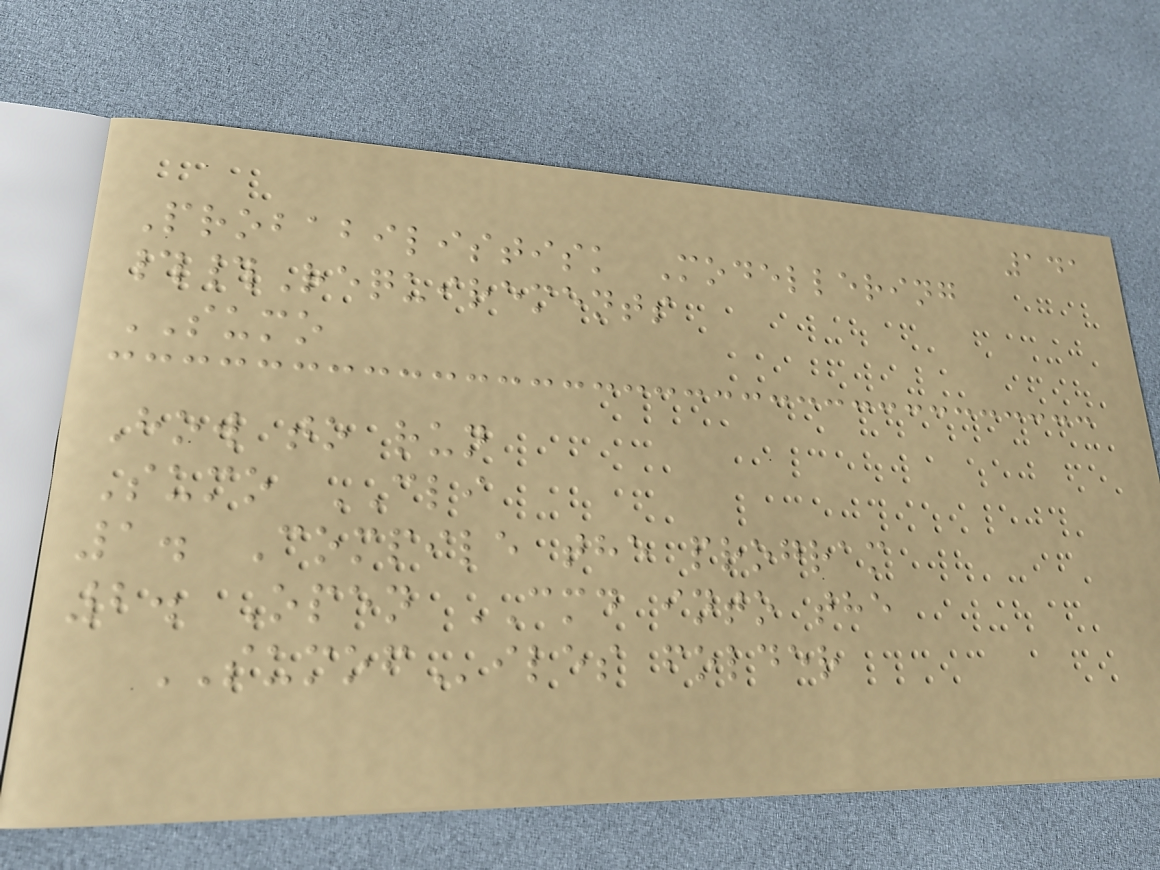141
Probabilistisk Modellering
##Requirements
SUMO
How to run
Sumo CLI
1. Compile the program
2. Open CMD into the
SUMOFiles folder
